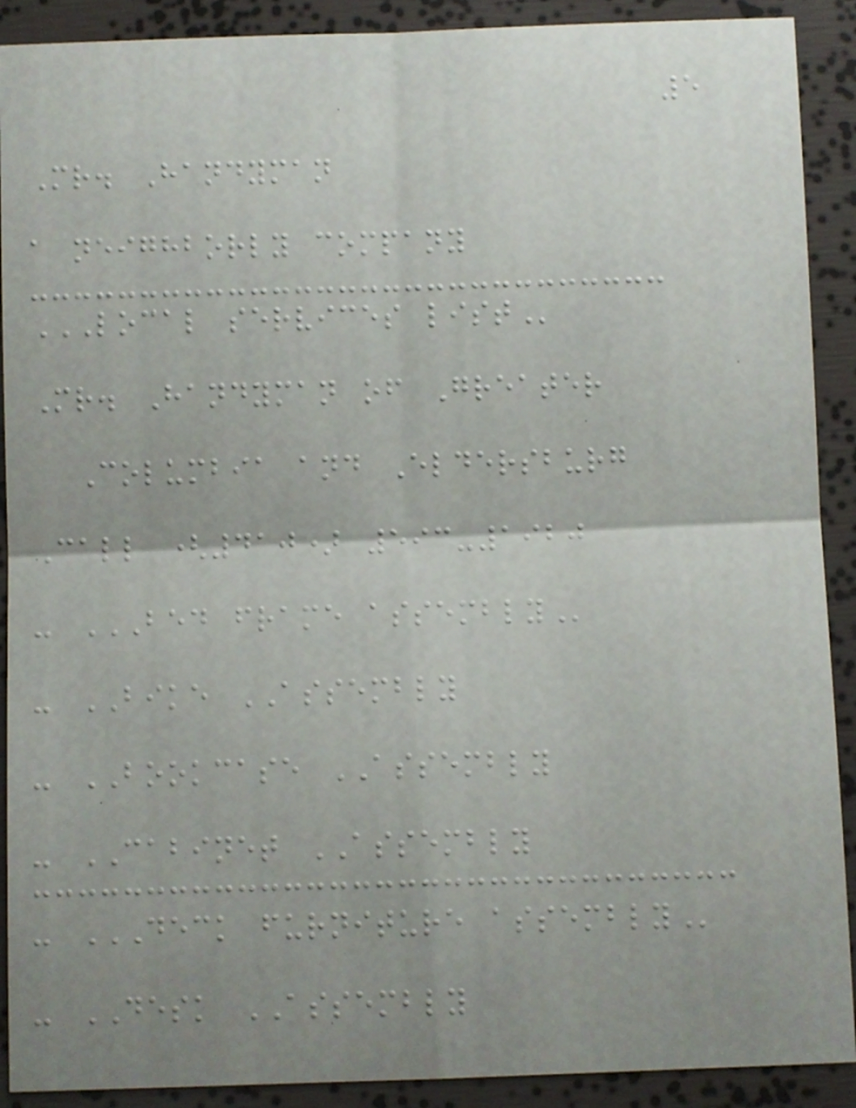5
Mr. Handyman
a neighborly company
LOCAL SERVICES LIST
Mr. Handyman of Greater
Columbia and Eldersburg
Call (410) 593-1920
- BED FRAME ASSEMBLY
- BIKE ASSEMBLY
- BOOKCASE ASSEMBLY
- CABINET ASSEMBLY
- DECK FURNITURE ASSEMBLY
- DESK ASSEMBLY
